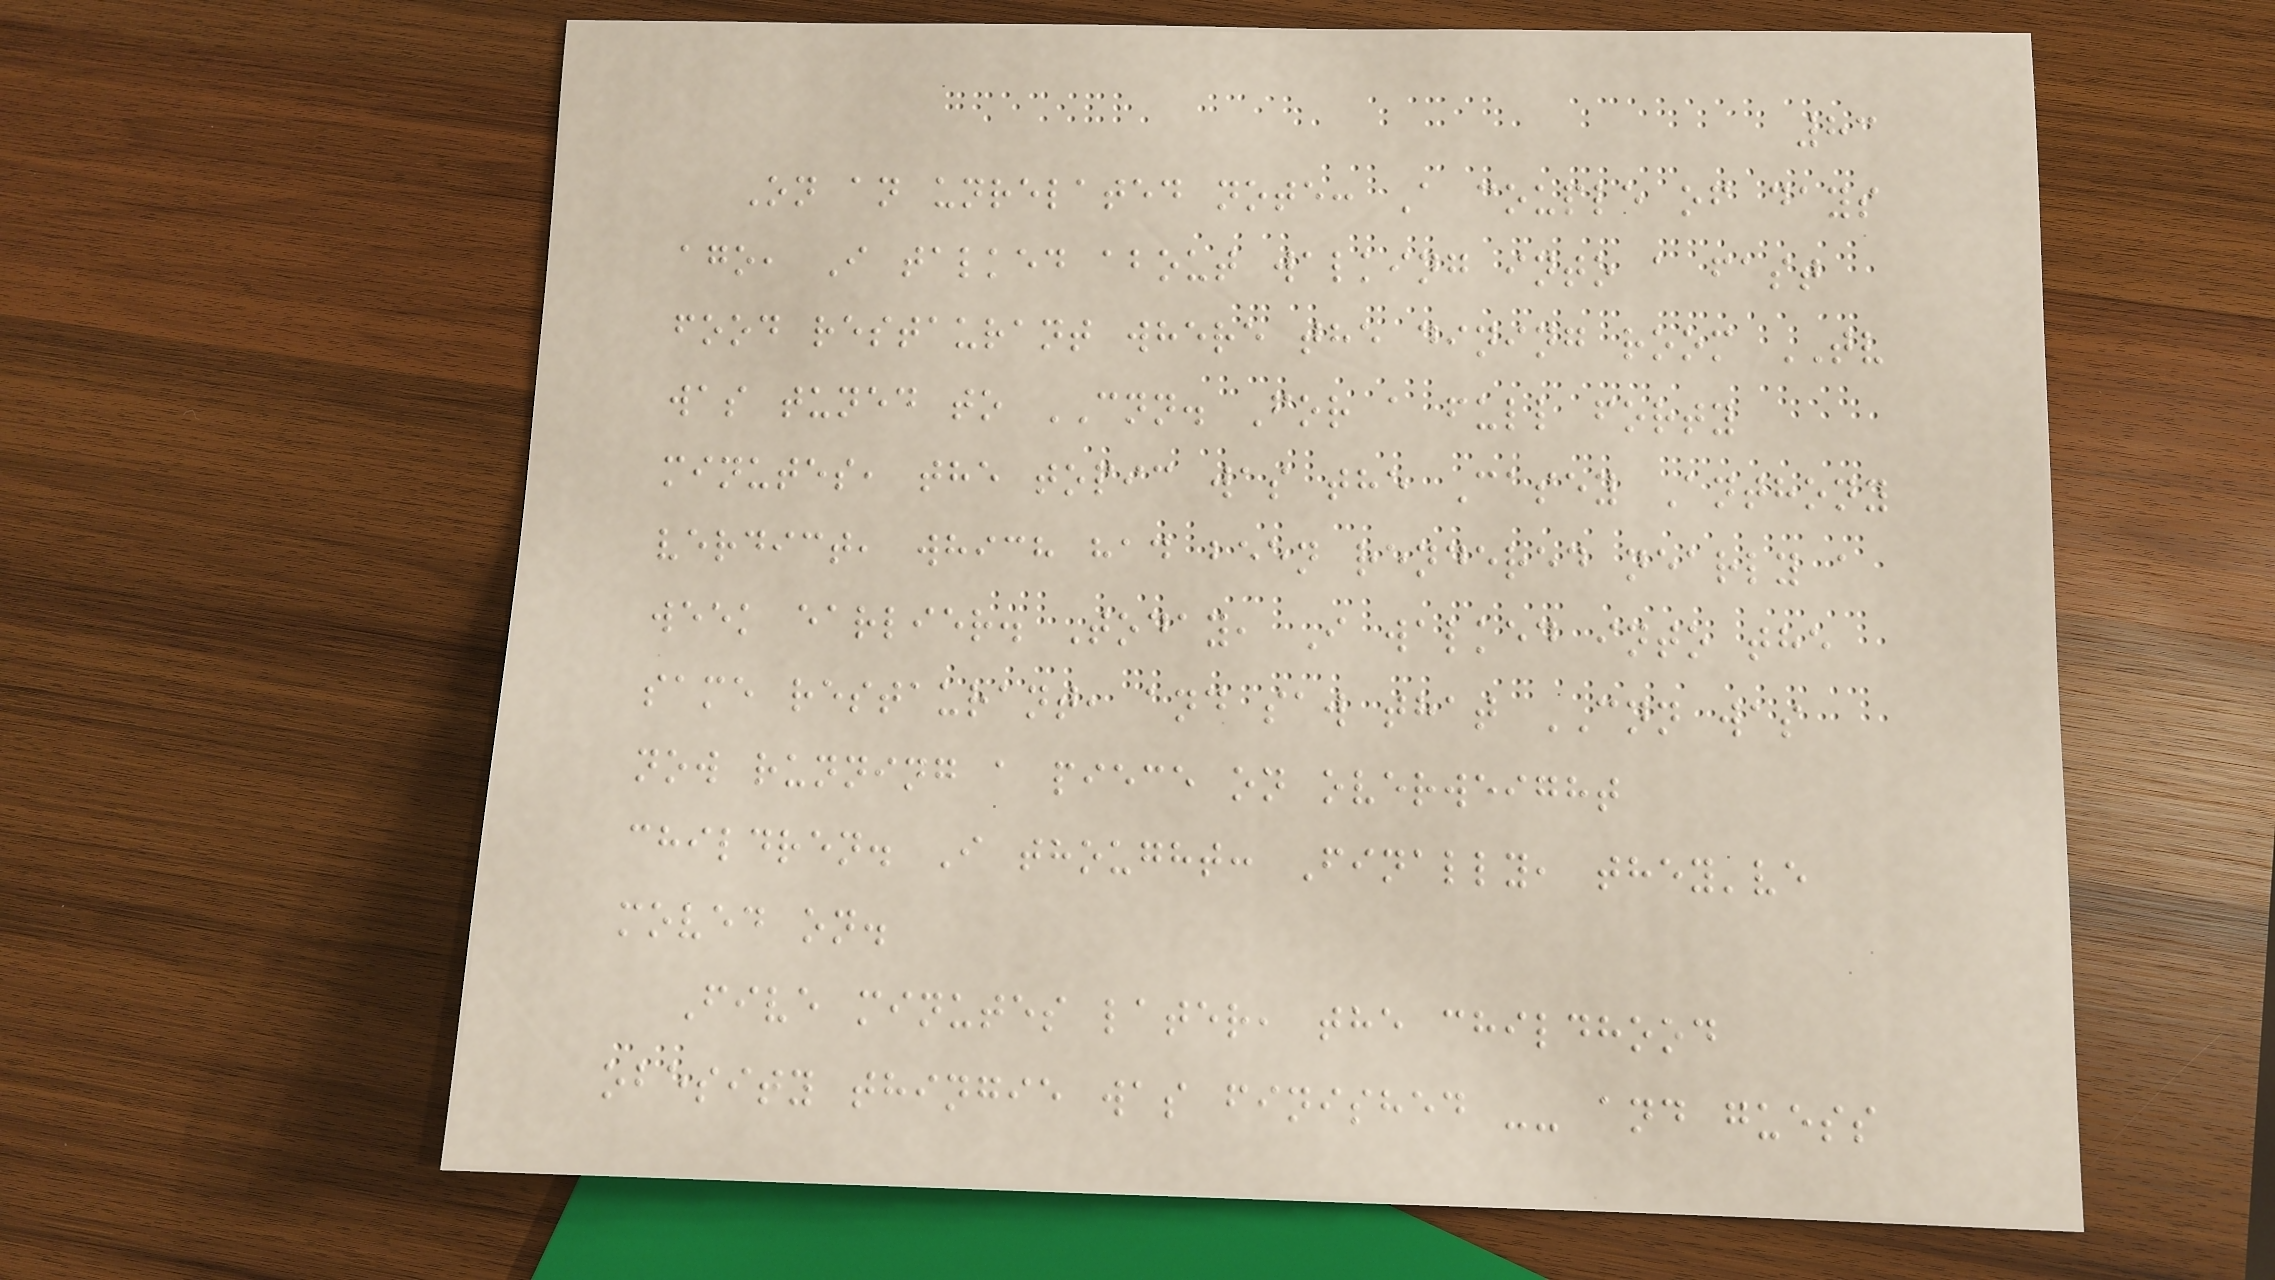83
On an unrelated note: A couple of days
ago, I talked about walking into a fast
food restaurant where the dining room TV
was tuned to CNN. For a full forty
minutes, the topic was the Casey Anthony
verdict, which had been rendered nearly a
week earlier. Today, I walked into the
same restaurant, and saw that CNN was
now running a piece on overweight
children. I thought: Finally, they've
moved on.
Five minutes later, the childhood
obesity thingie was finished -- and guess
